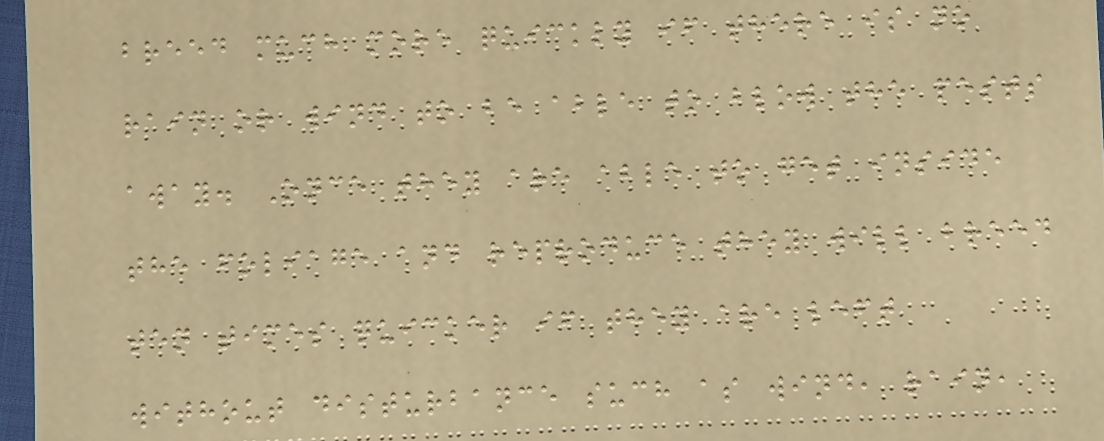breed much more quickly if there is no
rain or wind to be able to blow the pests
away. Once they are able to get inside
the foliage and reproduce they will breed
ten times quicker if they are left
without disturbance such as wind, rain,
